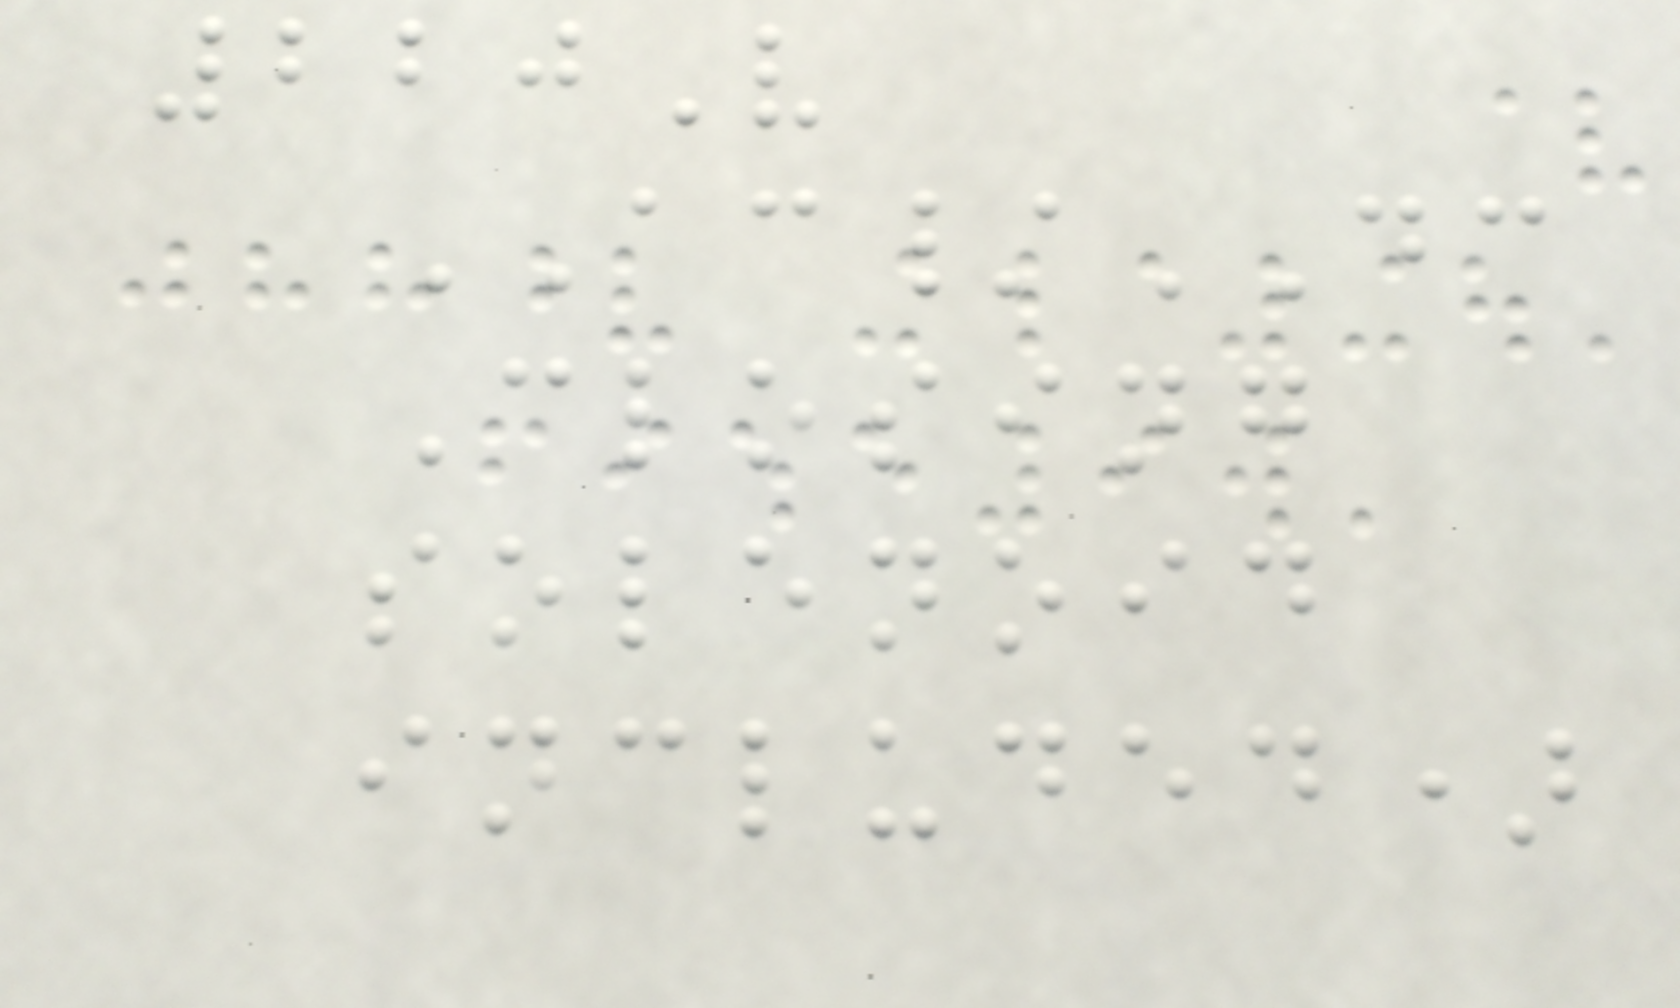220V
AC/DC
Closing
solenoid
included)
